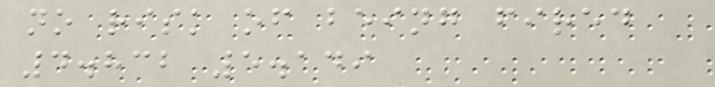no risk of being fired
4.832 5.149
